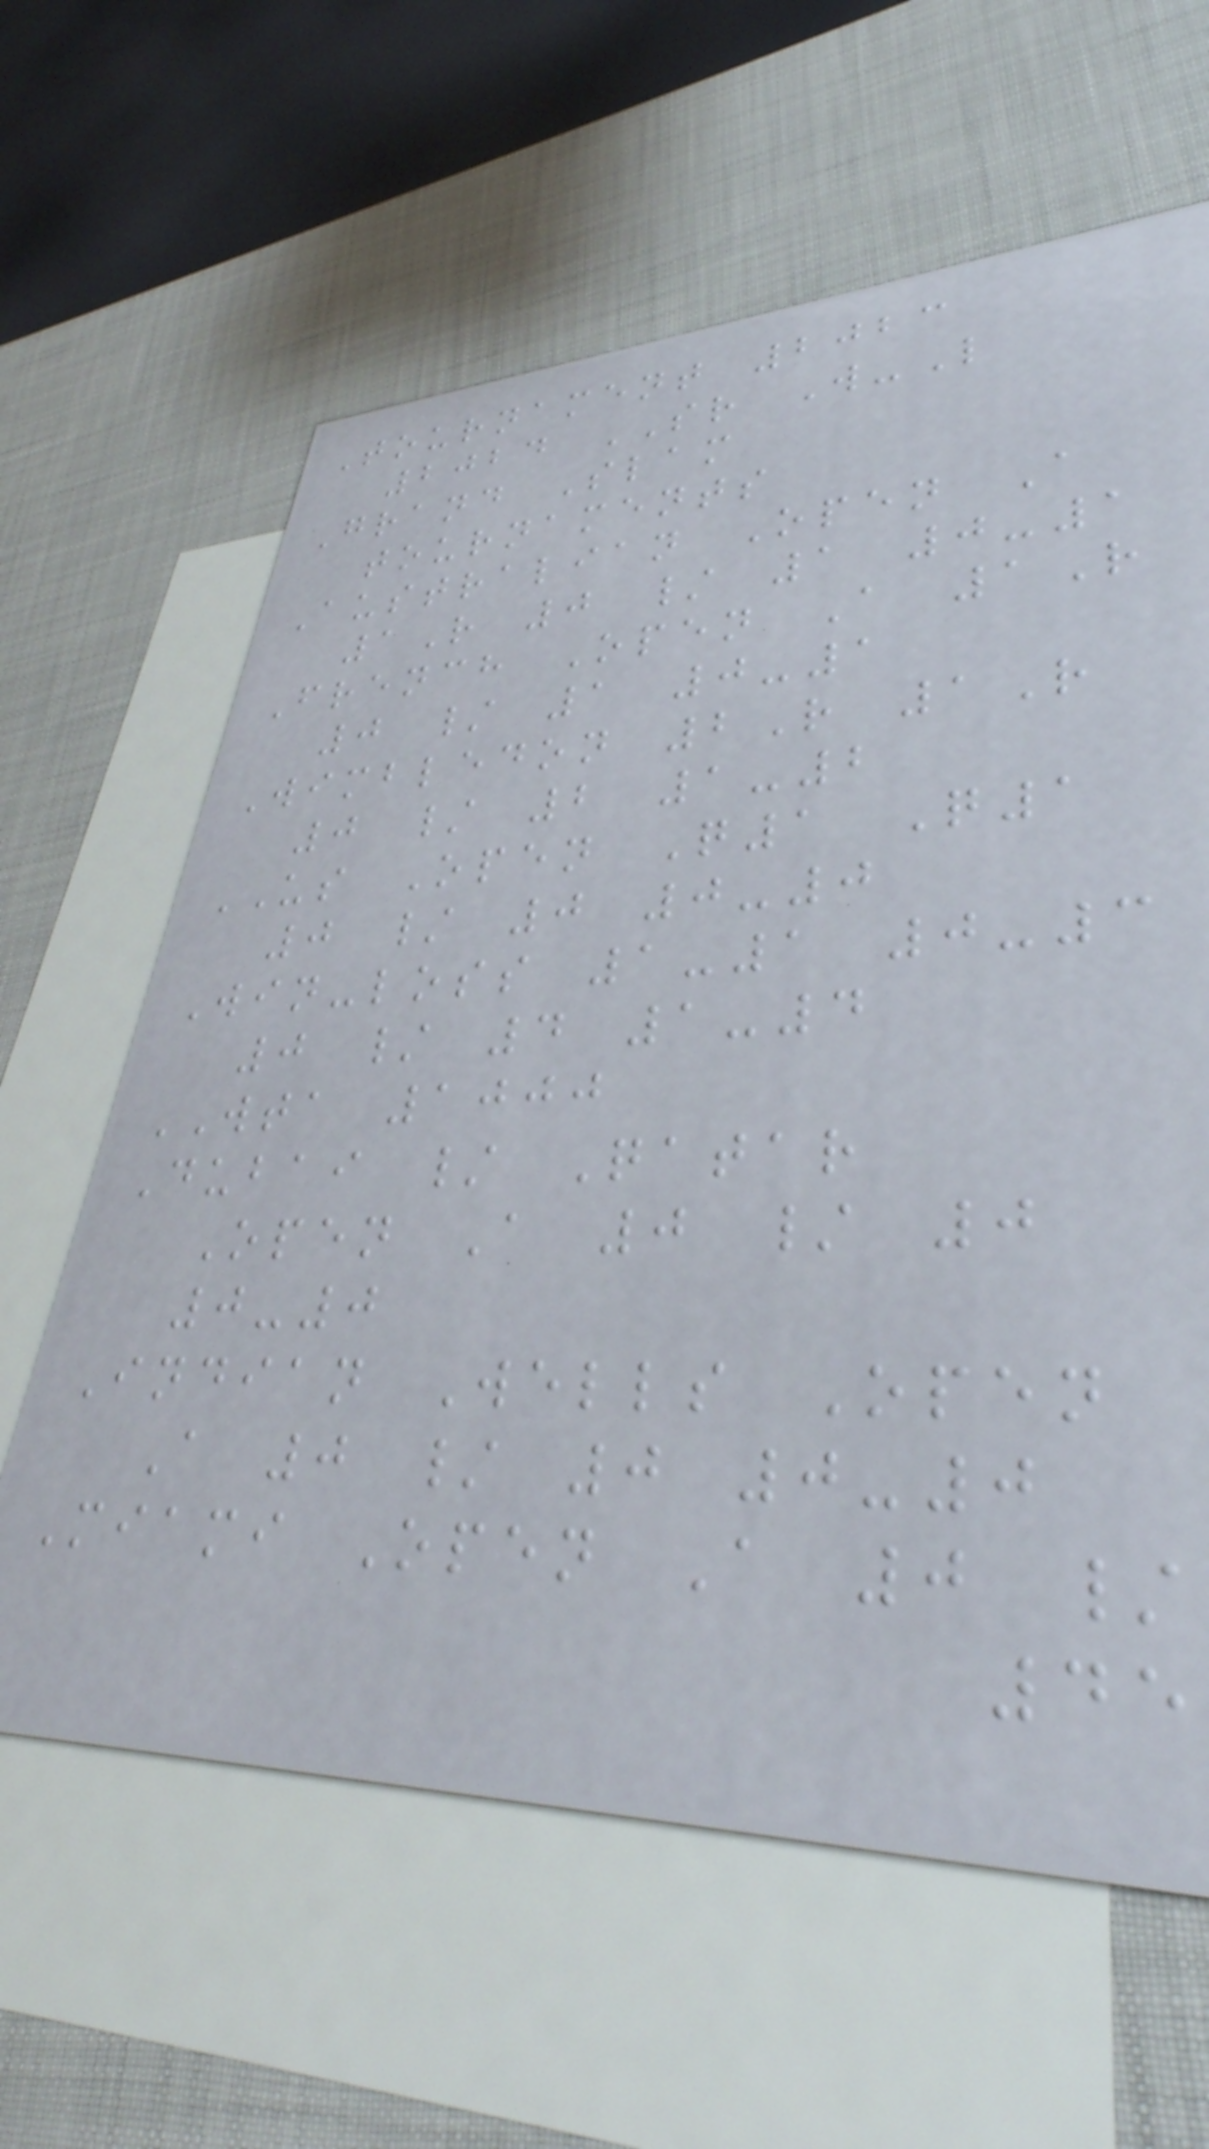Tournament 2023
2024 SR W-L
Grand Slam
tournaments
Australian Open A
1R 0 / 1 0-1
French Open A 1R
0 / 1 0-1
Wimbledon 2R 1R
0 / 2 1-2
US Open Q1 Q1
0 / 0 0-0
Win-loss 1-1 0-3
0 / 4 1-4
WTA 1000
Dubai / Qatar
Open A 0 / 0
0-0
Indian Wells Open
A 0 / 0 0-0
Miami Open A 0 /
45
